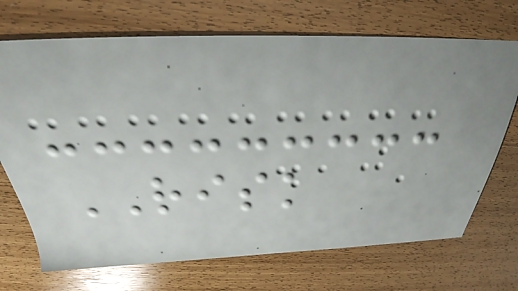RISK
